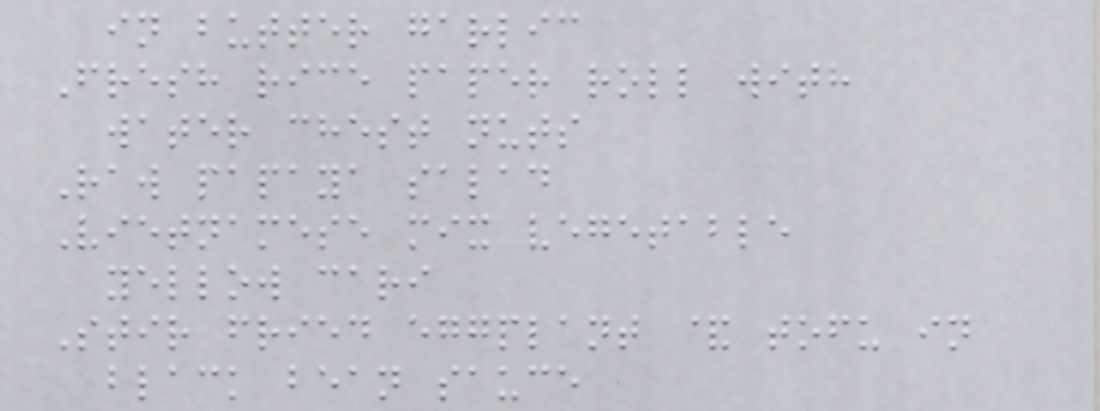in butter garlic
Fresh rice paper roll with
water chest nuts
Raw papaya salad
Vietnamese mix vegetable
yellow cari
Stir fried eggplant & tofu in
black bean sauce
